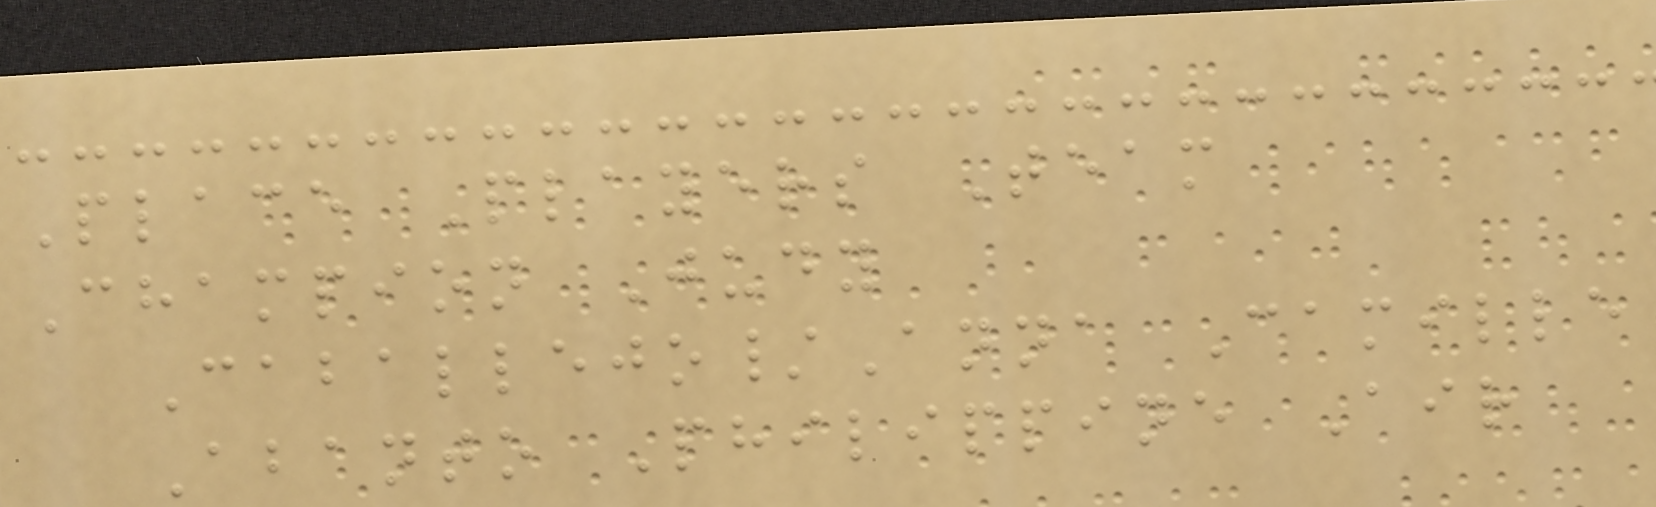Place Players Team
Champion Judy
Caballejo/Anna Camille
Abanto Philippine Air
